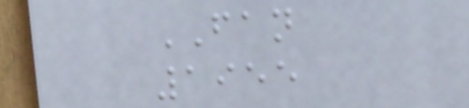FAN
1955
